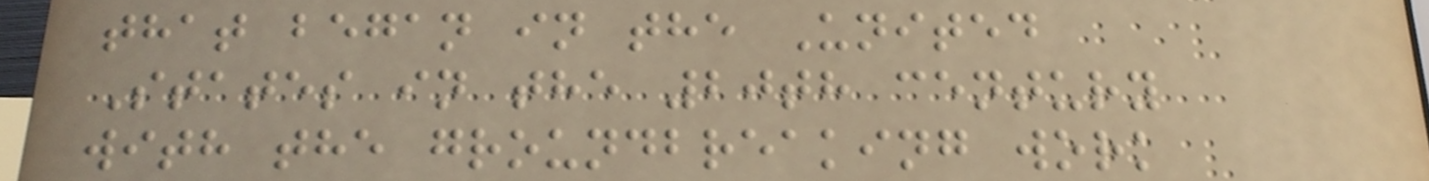that began in the United
States in the 20th century
with the groundbreaking work
